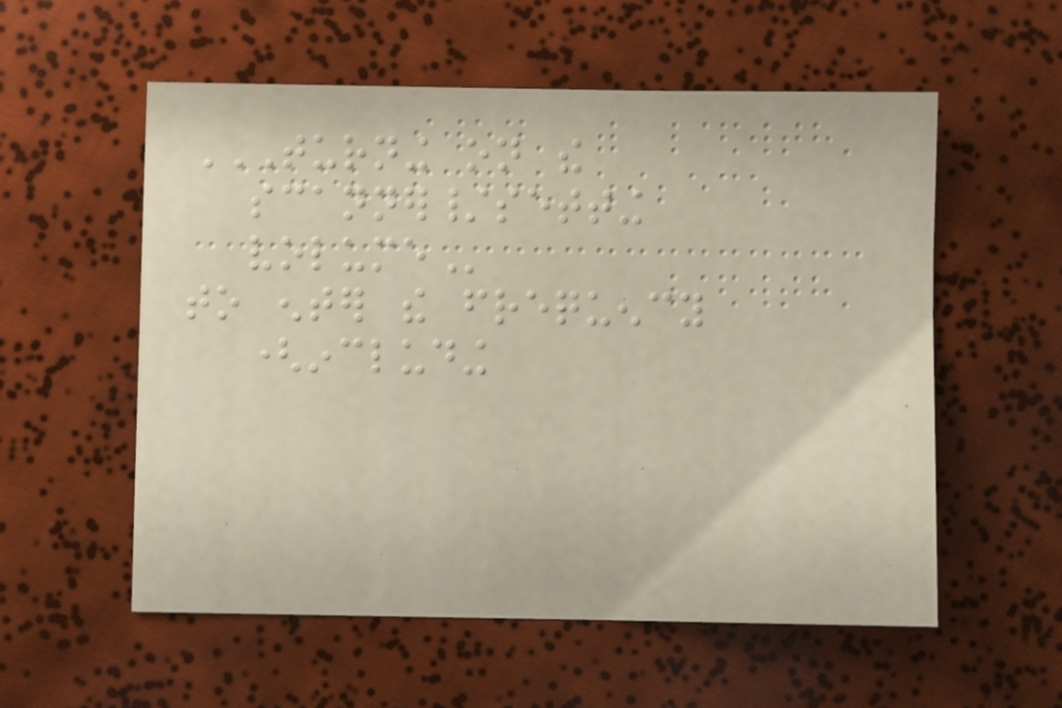TURNING ON THE
SCANNER/SETTING
VOLUME
to enter the frequency
(including
